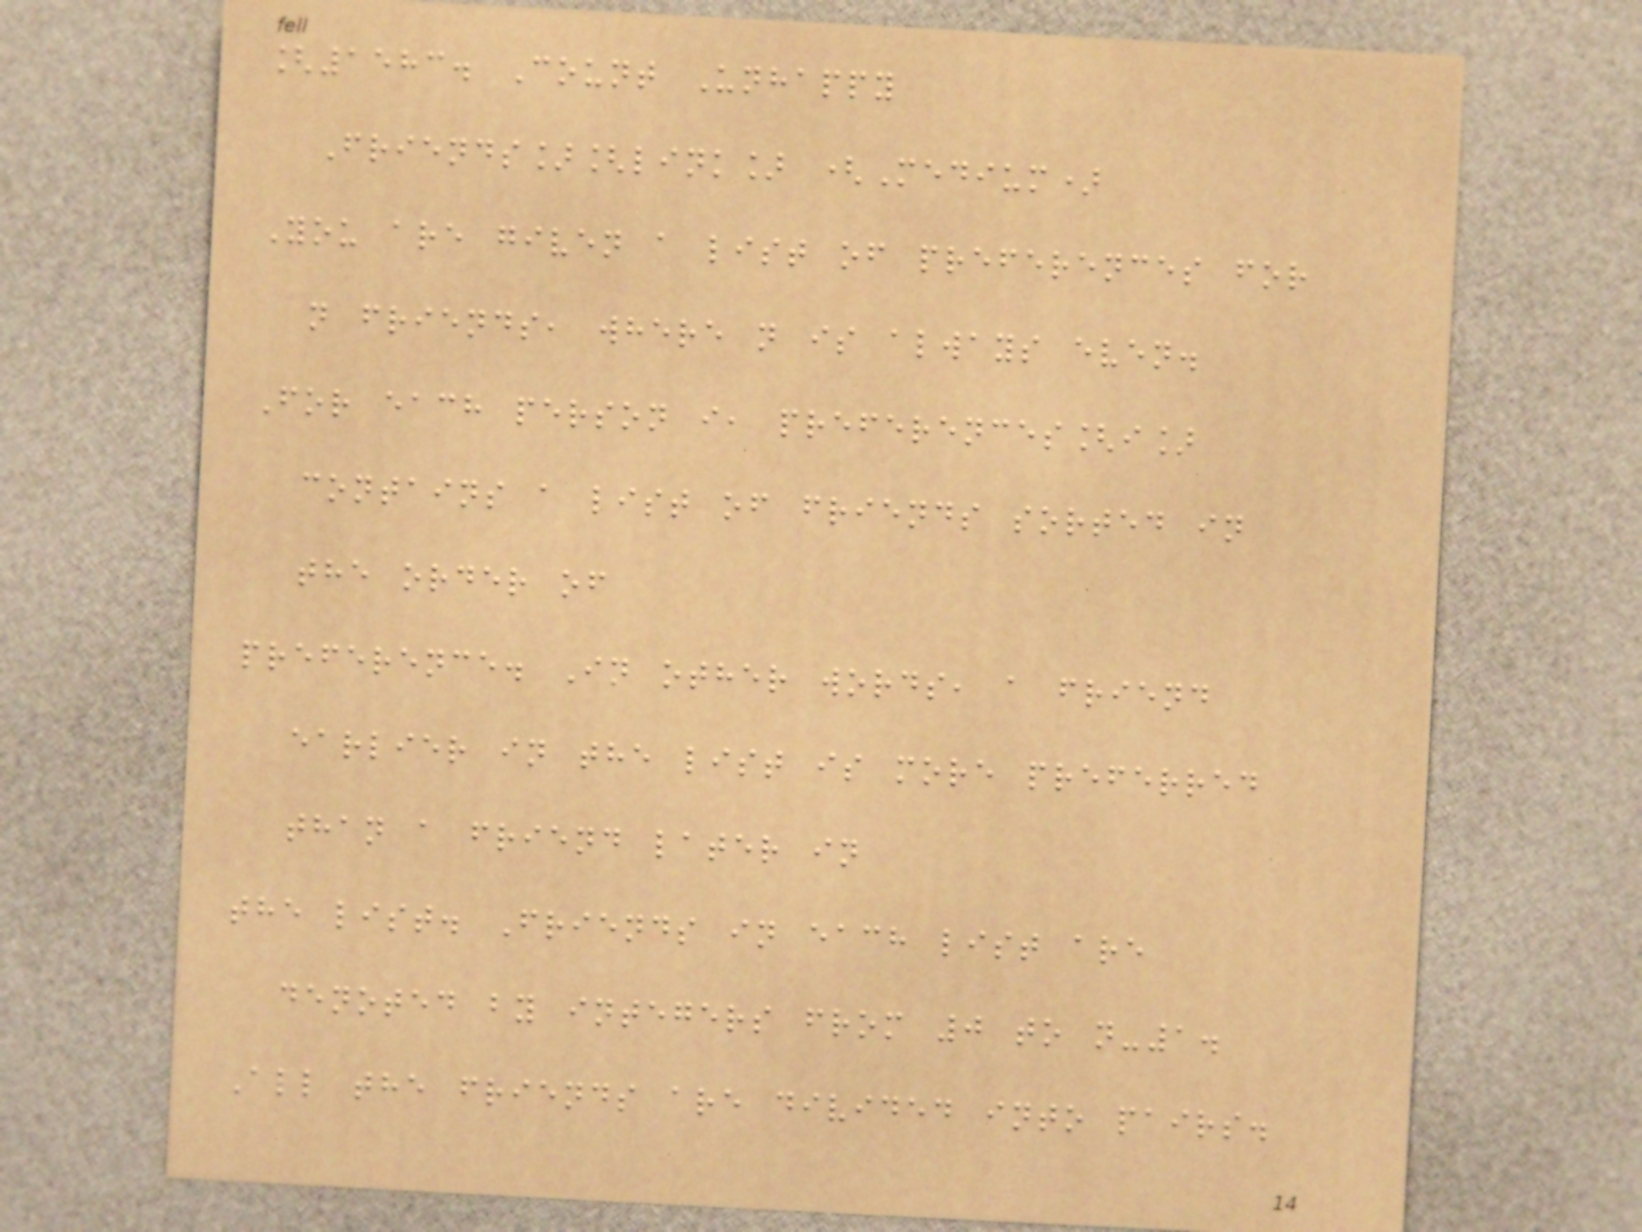[1583. Count Unhappy
Friends][link] (Medium)
You are given a list of preferences for
n friends, where n is always even.
For each person i, preferences[i]
contains a list of friends sorted in
the order of
preference. In other words, a friend
earlier in the list is more preferred
than a friend later in
the list. Friends in each list are
denoted by integers from 0 to n-1.
All the friends are divided into pairs.
